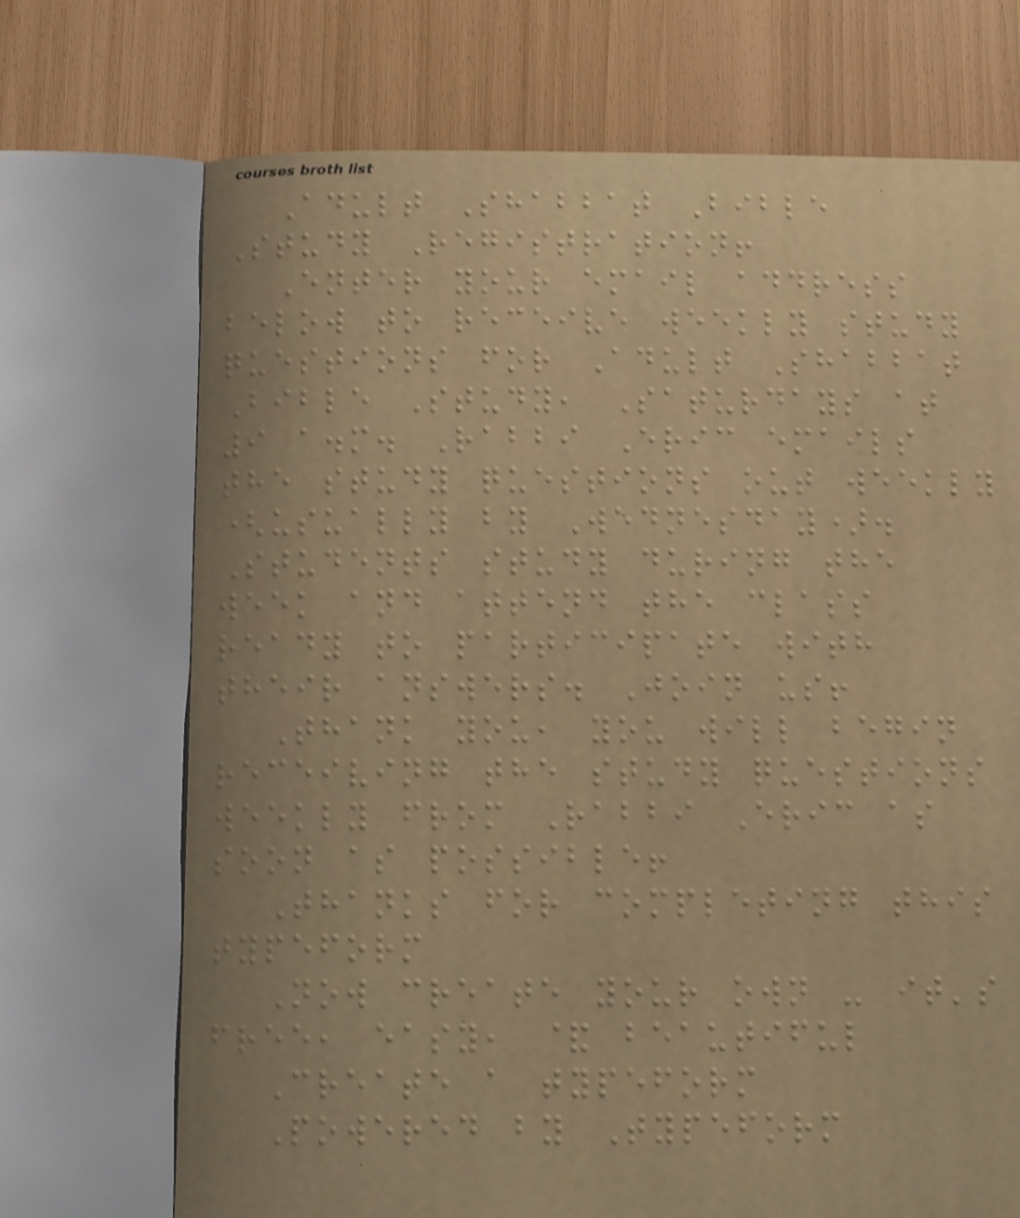Adult Shabbat Bible
Study Registration!
Enter your email address
below to receive weekly study
questions for Adult Shabbat
Bible Study, Saturdays at
9 a.m. Rabbi Eric emails
the study questions out weekly
(usually by Wednesday).
Students study during the
week and attend the class
ready to participate with
their answers. Join us!
Thank you, you will begin
receiving the study questions
weekly from Rabbi Eric as
soon as possible!
Thanks for completing this
typeform
Now create your own - it's
free, easy, & beautiful
Create a typeform
Powered by Typeform
